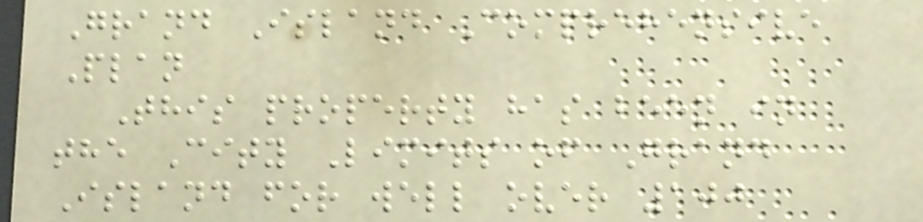Grand Island Comprehensive
Plan
This property has been in
the City Limits of Grand
Island for well over 100
